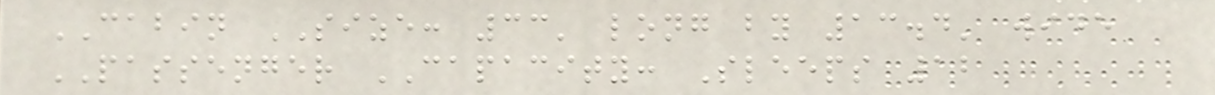CABIN SIZE: 33' long by 13.4' wide
PASSENGER CAPACITY: Sleeps 12
